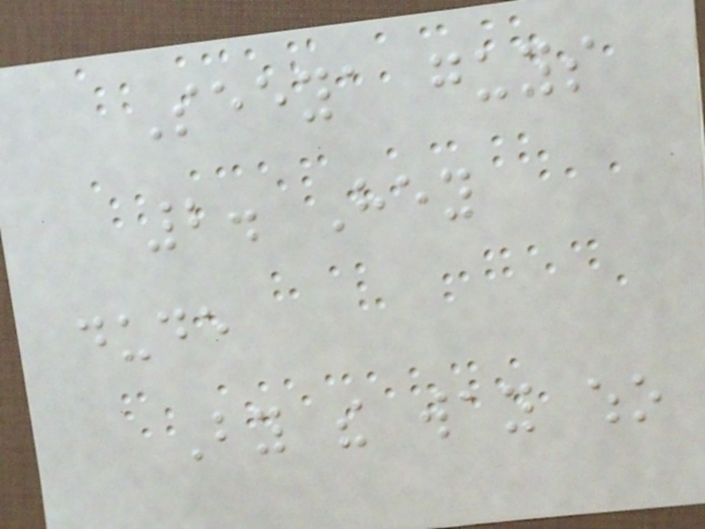Seeya guys
2. Hey
dude
By the way who
